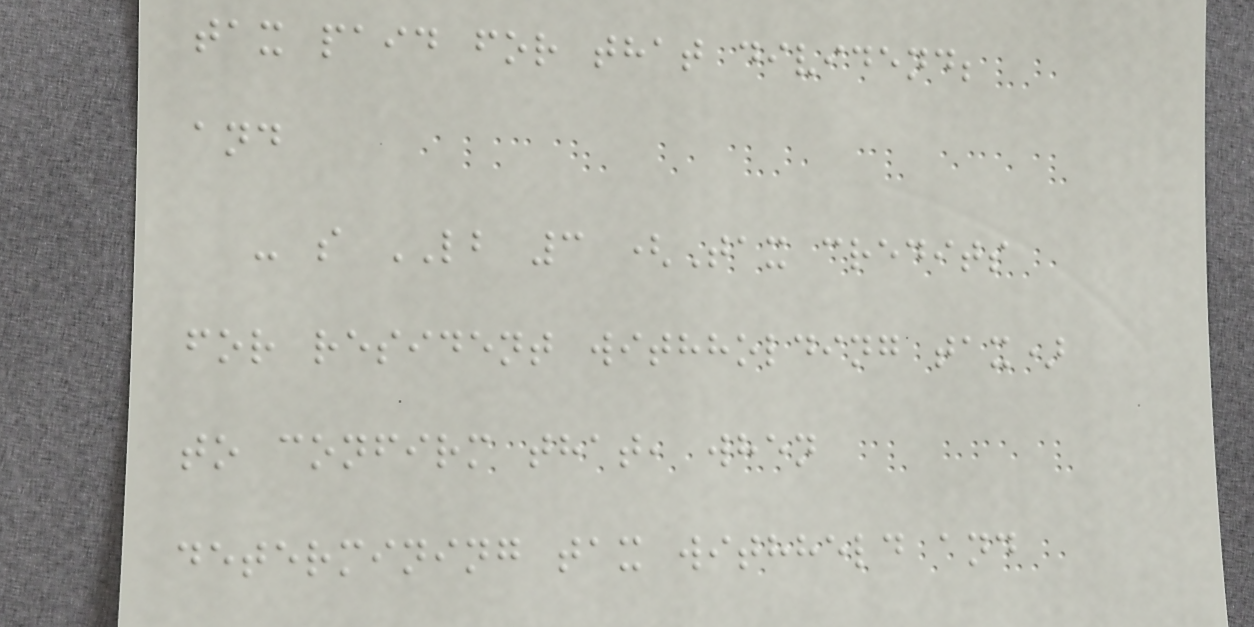tax paid for that dividend;
and
- s LB 3 (Tax credits
for resident withholding tax)
to confirm that, when
determining tax withheld and
